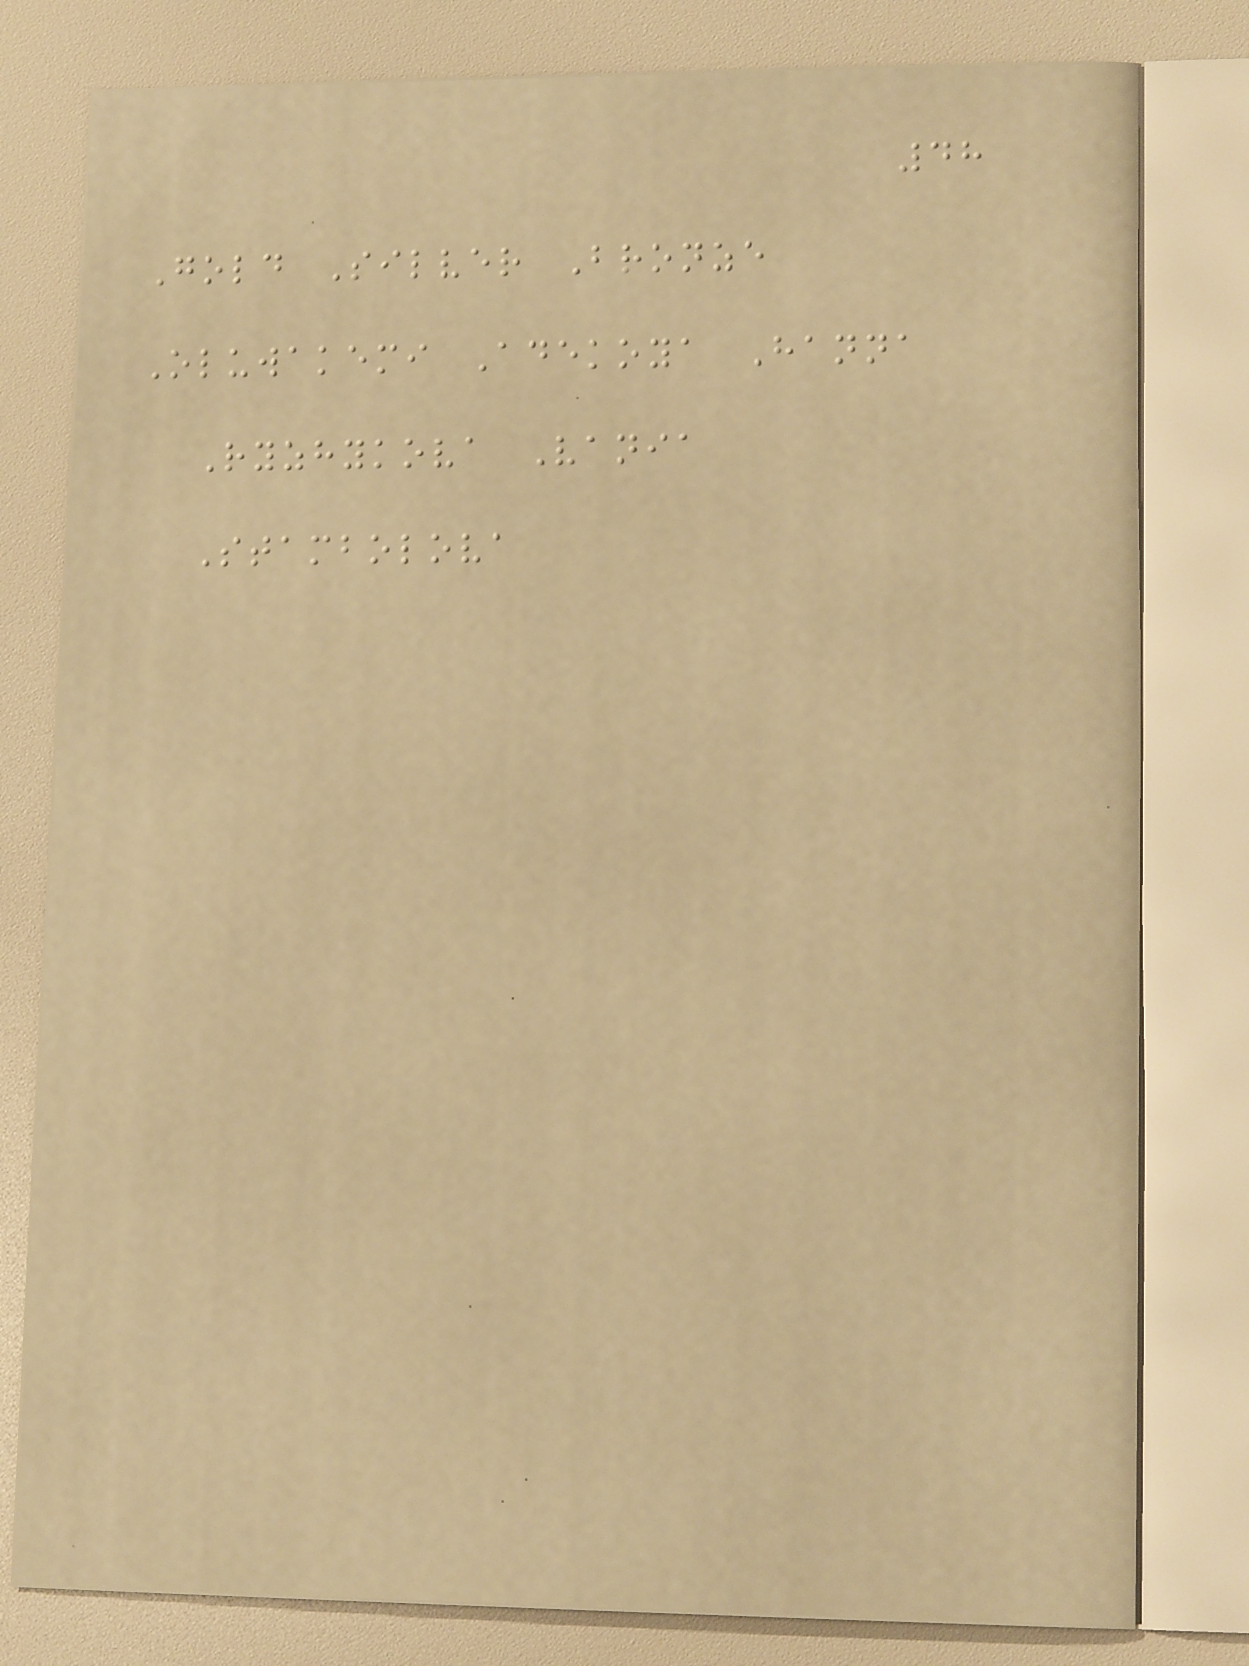48
Gold Silver Bronze
Oluwakemi Adekoya Hanna
Ryzhykova Vania
Stambolova
